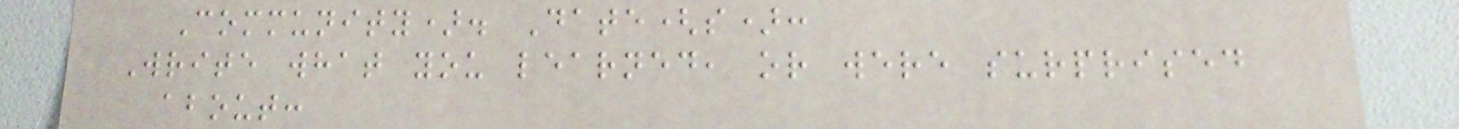Community). Date(s):
Write what you learned, or were surprised
about:
